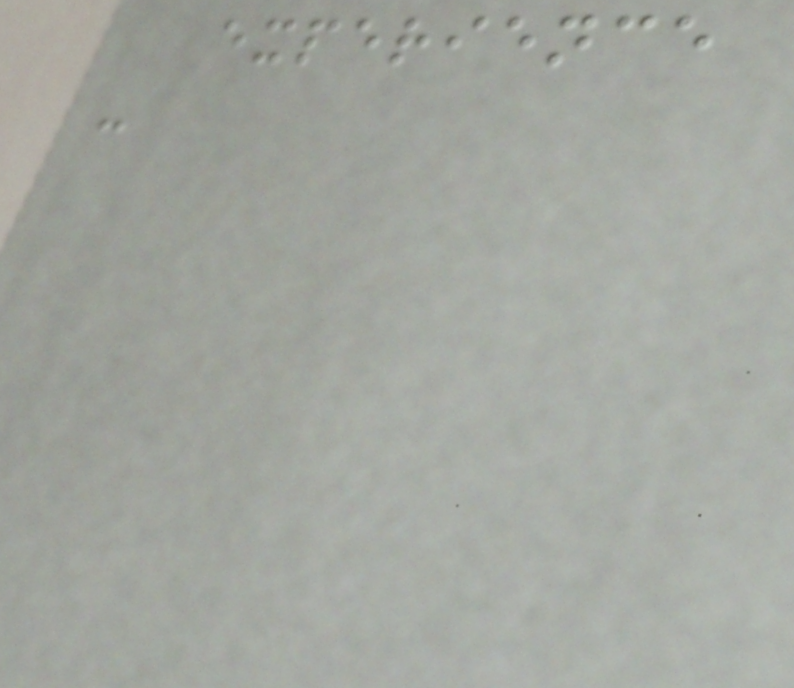experience
-
